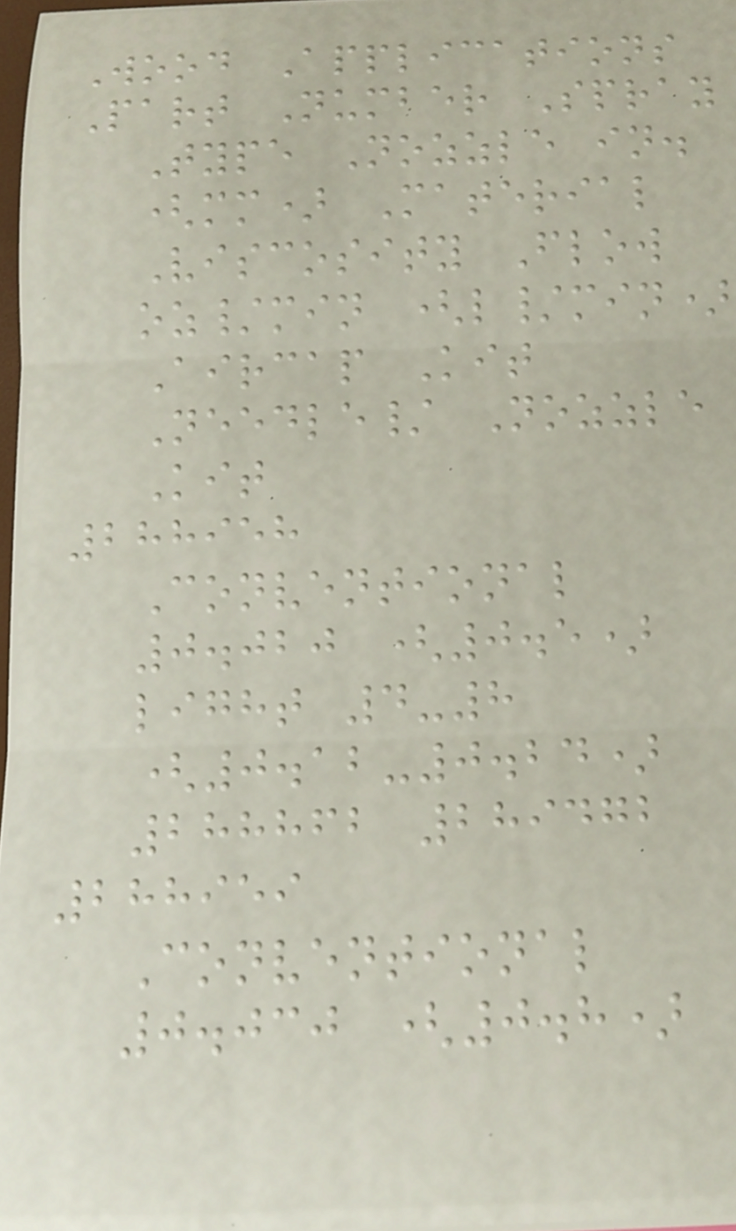Wood Applications
Part Number Spray
Type Nozzle in.
(mm) Material
Viscosity Flow
oz/min (l/min)
Aircap Kit
Needle/ Nozzle
Kit
288958
Conventional
0.020 (0.5)
light 4-8
(0.12-0.24)
288862 289472
288959
Conventional
0.030 (0.8)
